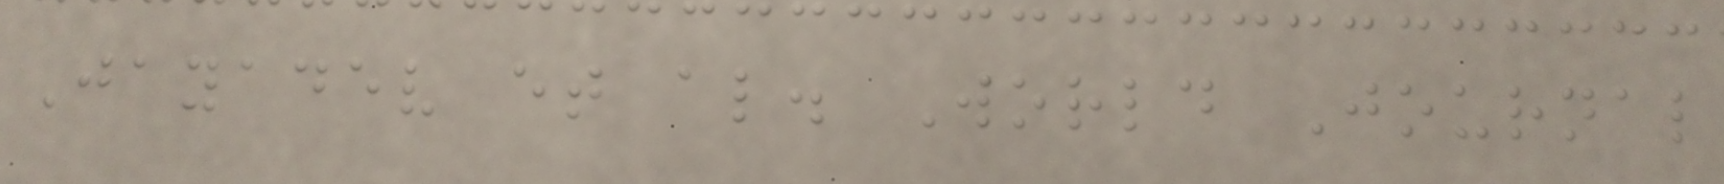Jayadev et al. World Journal
